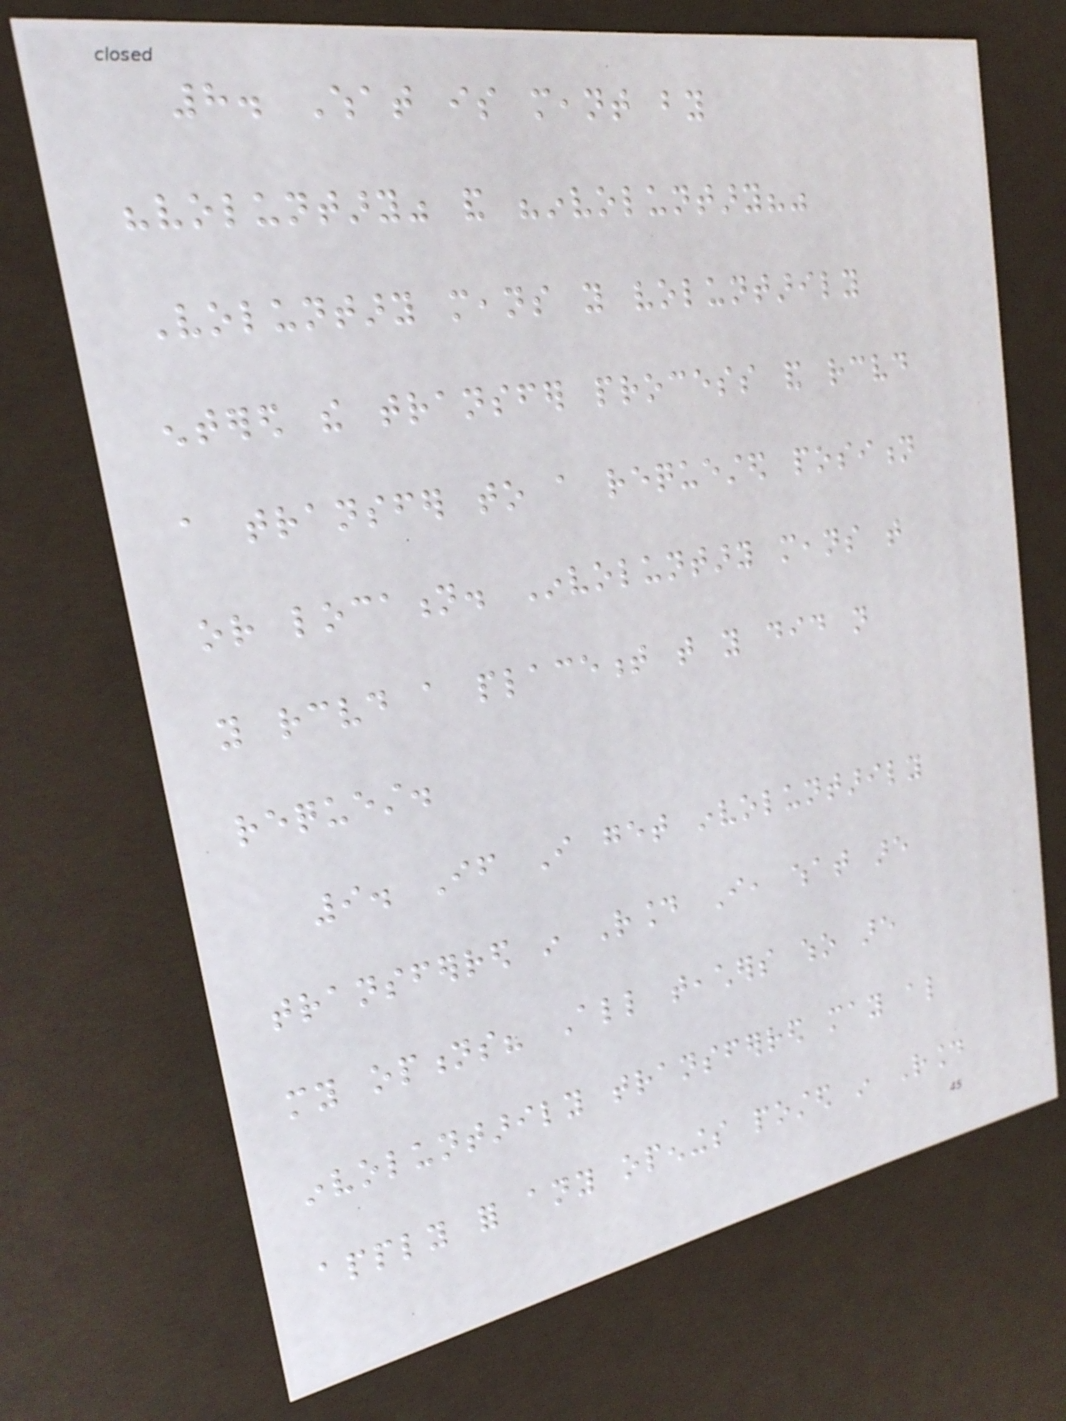8. What is meant by
"voluntary" and "involuntary?"
Voluntary means you voluntarily
entered the transfer process and received
a transfer to a requested position
or location. Involuntary means that
you received a placement that you did not
request.
9. If I get involuntarily
transferred in Round I, what are
my options? All teachers who are
involuntarily transferred may also
apply for any openings posted in Round
